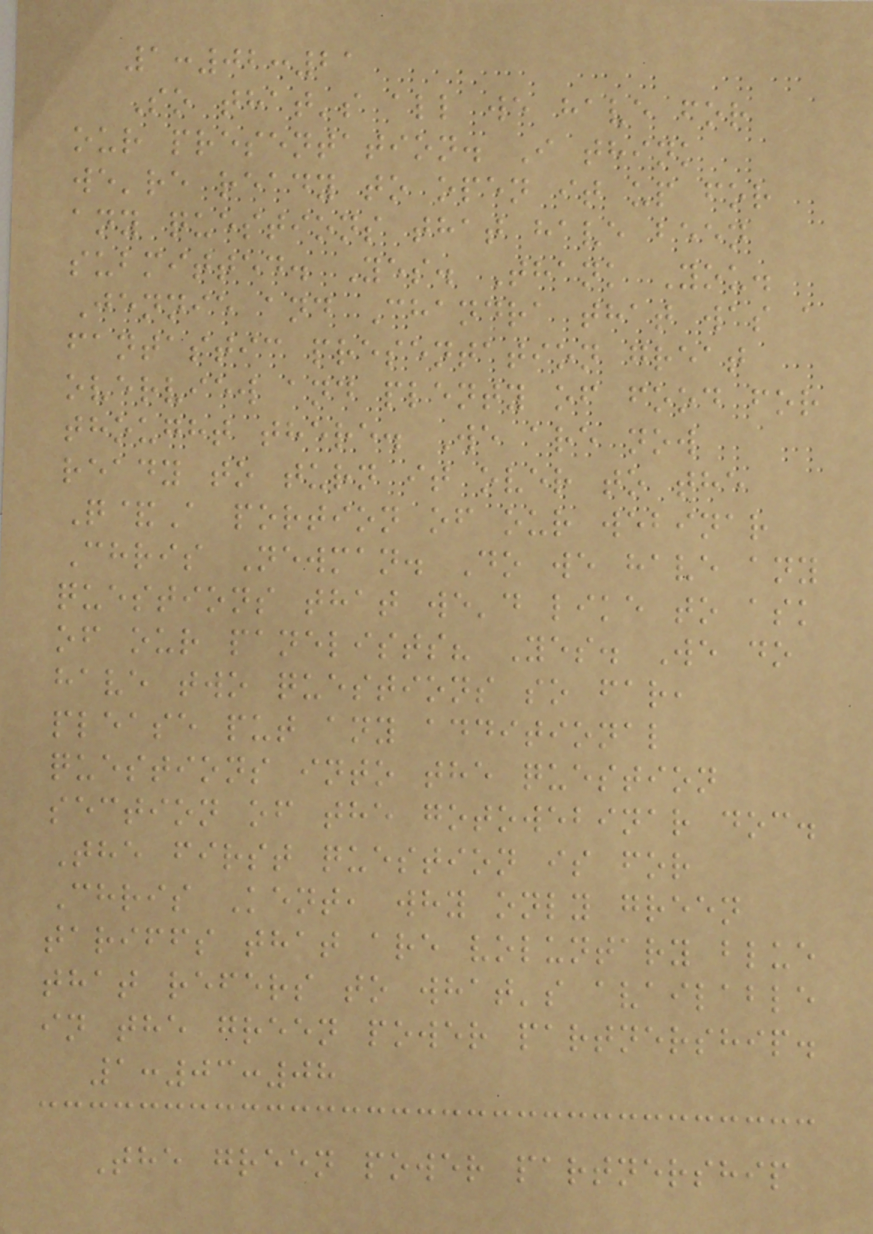1:02:21
So that's all we have for
our presentation. I think
we're ready to open it up for
any questions that have been
submitted. Yes. Thank You.
Jennie and Chandra that was a
fantastic presentation great
overview and plenty of food for
thought there. We are now
ready to turn it over to the
Q&A portion of our webinar
Chris Newman. Do we have any
questions that we'd like to ask
of our panelists? Yes. We do
have two questions so far,
please put any additional
questions into the question
section of the gotowebinar doc.
The first question is for
Chris Kent, why only green
tariffs that are voluntary blue
that refers to what's available
in the green power partnership.
1:03:08
The green power partnership
